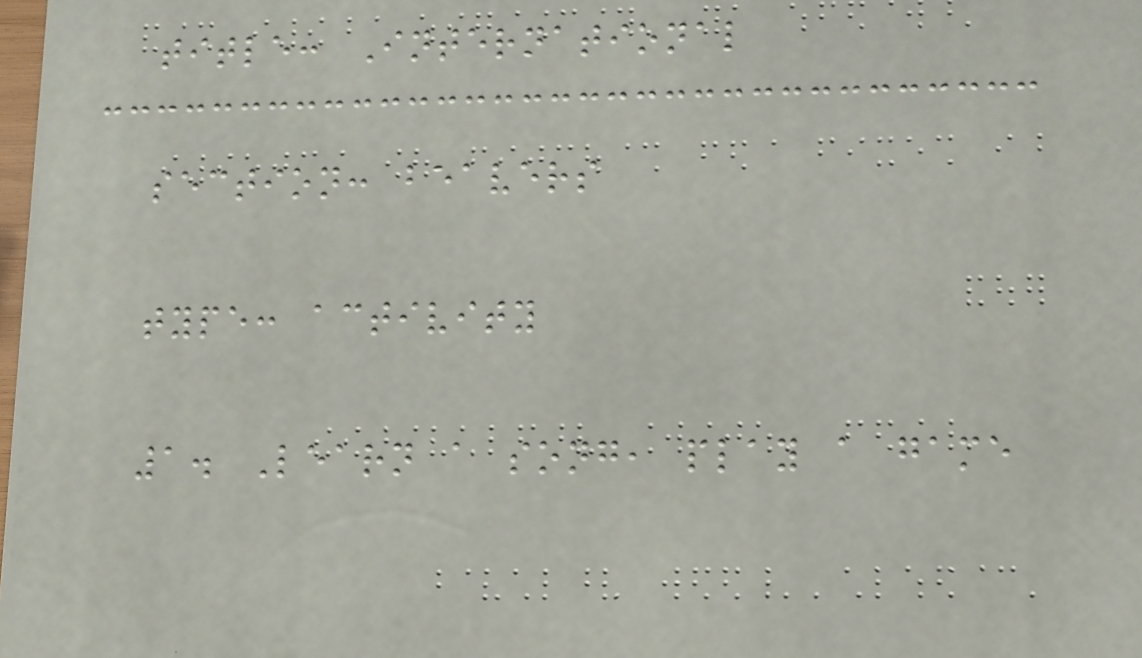title: International
section: beavers
type: activity
1. Learn a song, play a game
